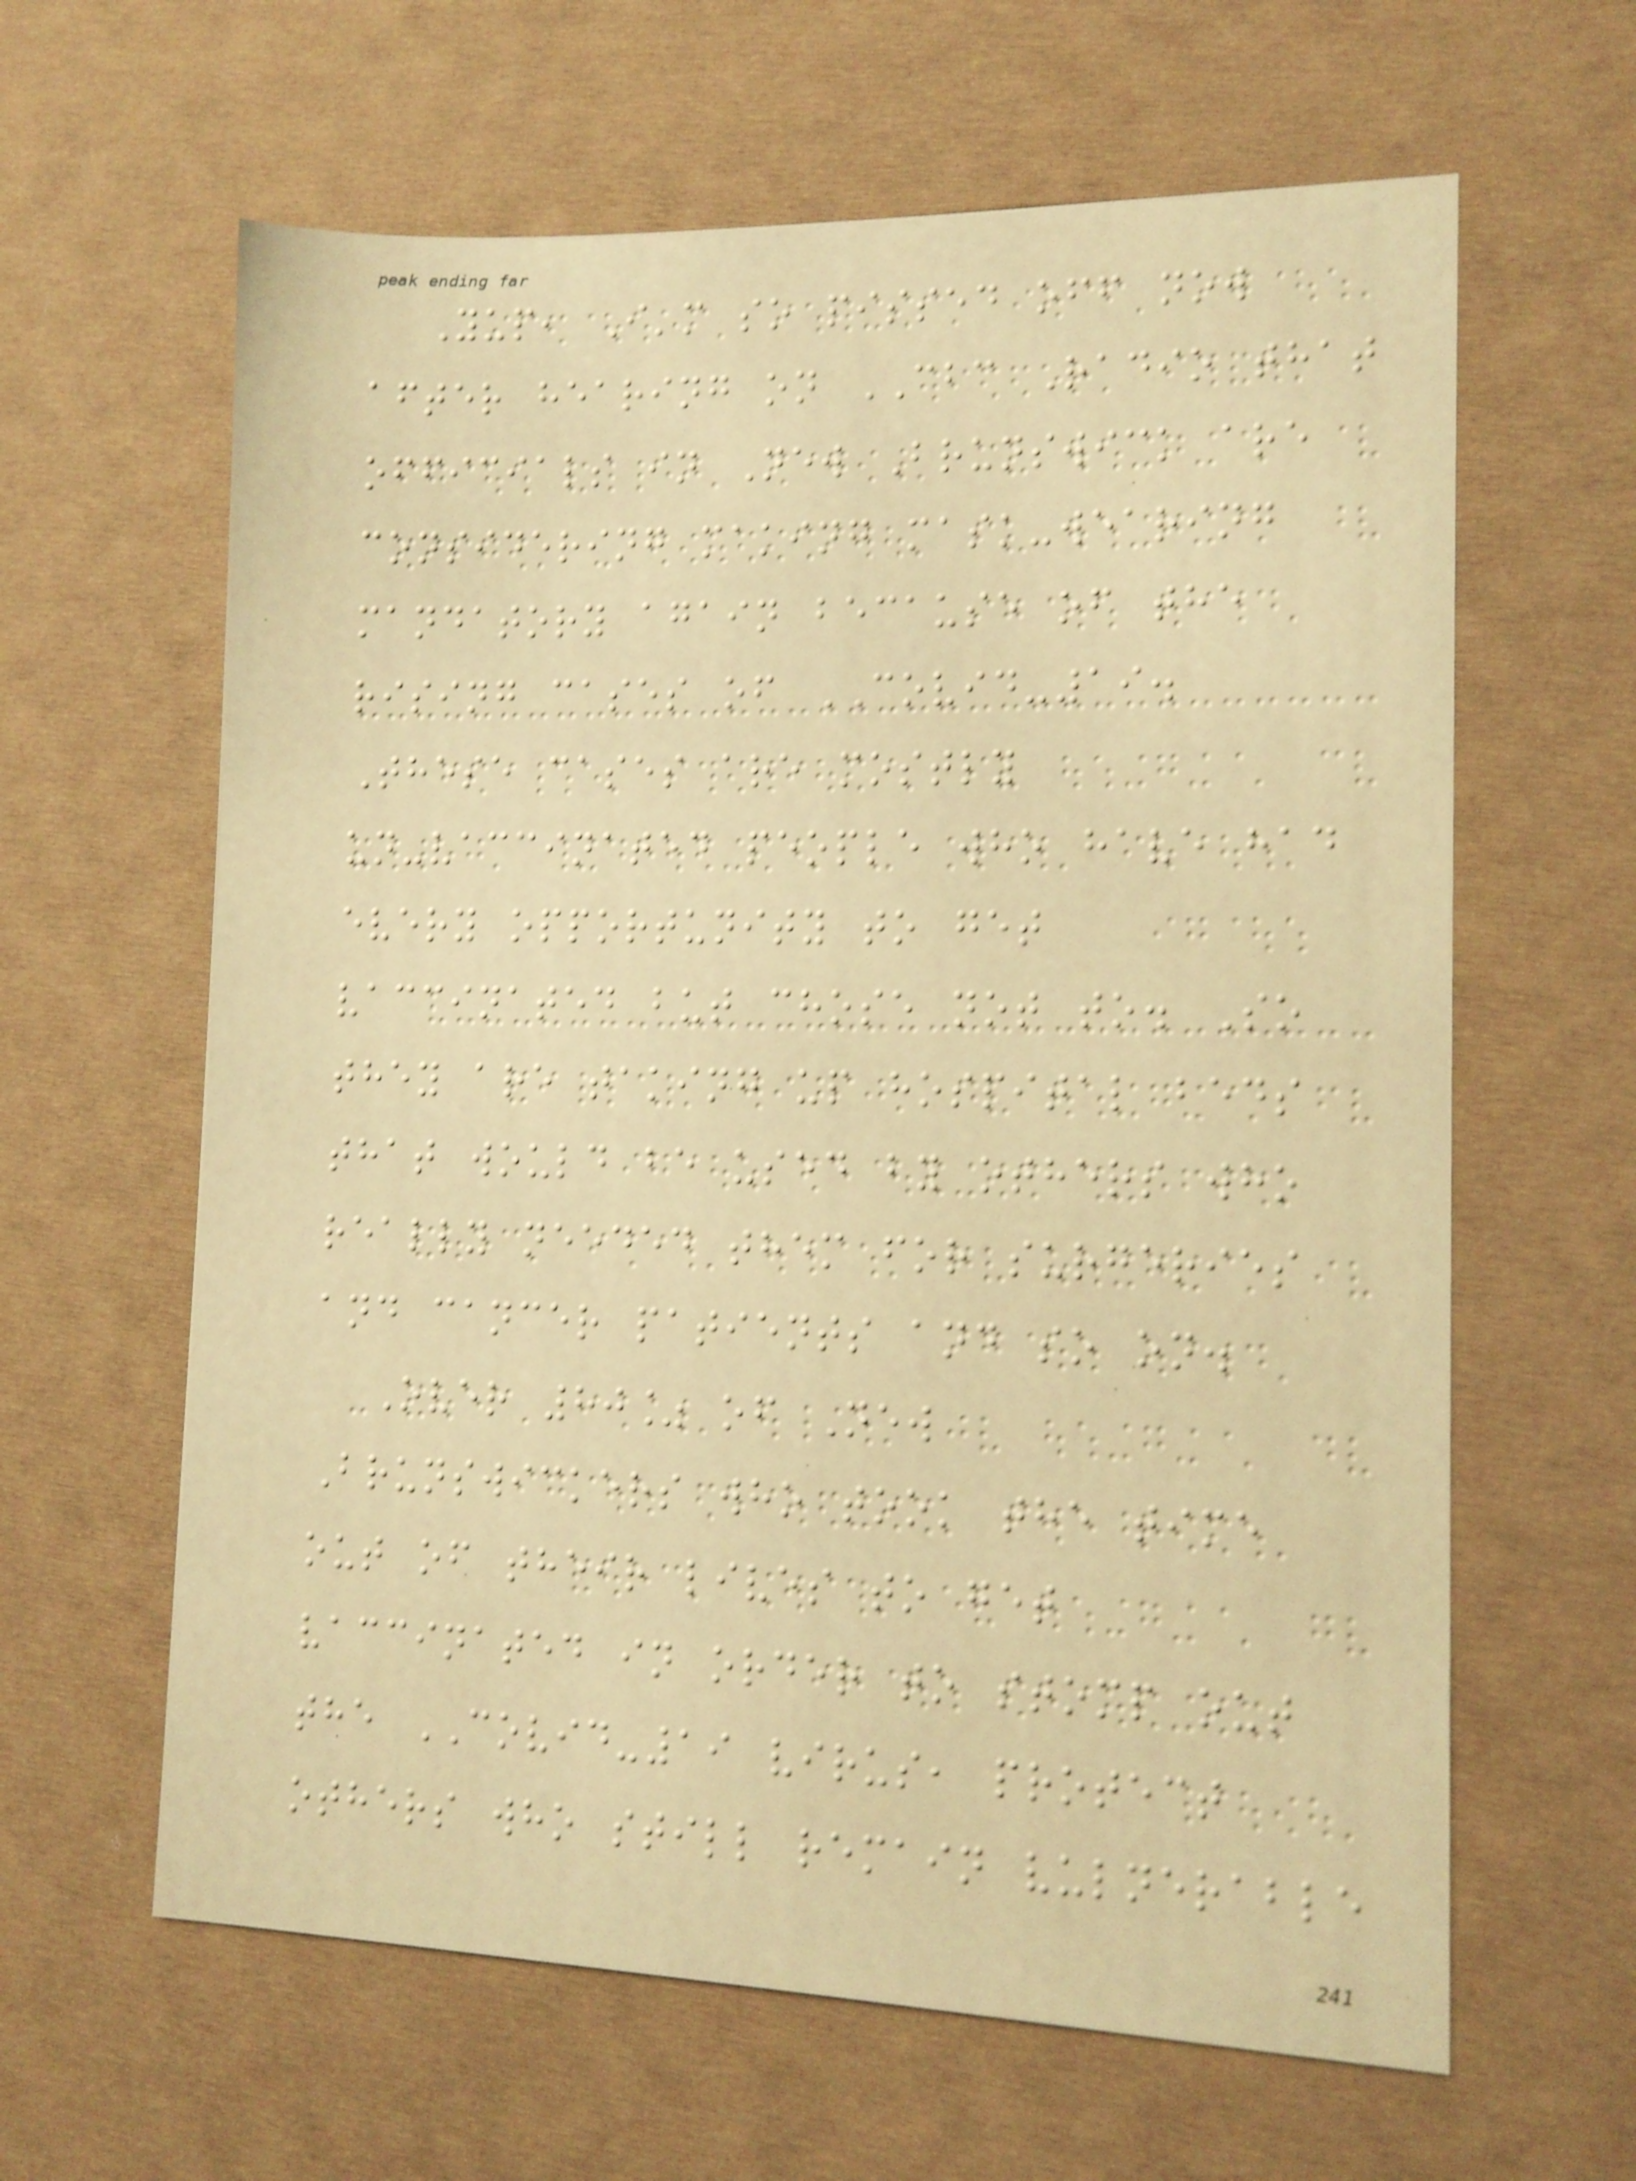Yup, I'm so pissed off now
after hearing on CBC Radio that
officials in New Brunswick are
considering making mask-wearing
mandatory again because of the
rising cases of COVID-19.
These cases are mostly
un-vaccinated people who have had
every opportunity to get
vaccinated but chose not to. So
they are taking up hospital beds
that would be used by others who
really needed them for surgeries
and cancer patients and so on.
Over 80% of New
Brunswickers who took the time
out of their lives to get
vaccinated in order to stomp out
the COVID-19 virus, protect
others who still remain vulnerable
